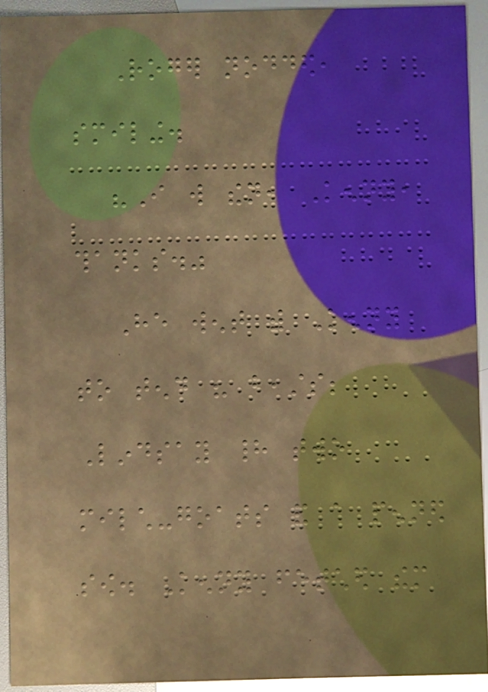Roger nodded,
smiling.
"I will then, Kenny,
thanks."
He went with Kenny
to tend his beasts;
Lindsay had two
milch-goats and a penned
sow. Kenny fetched them
